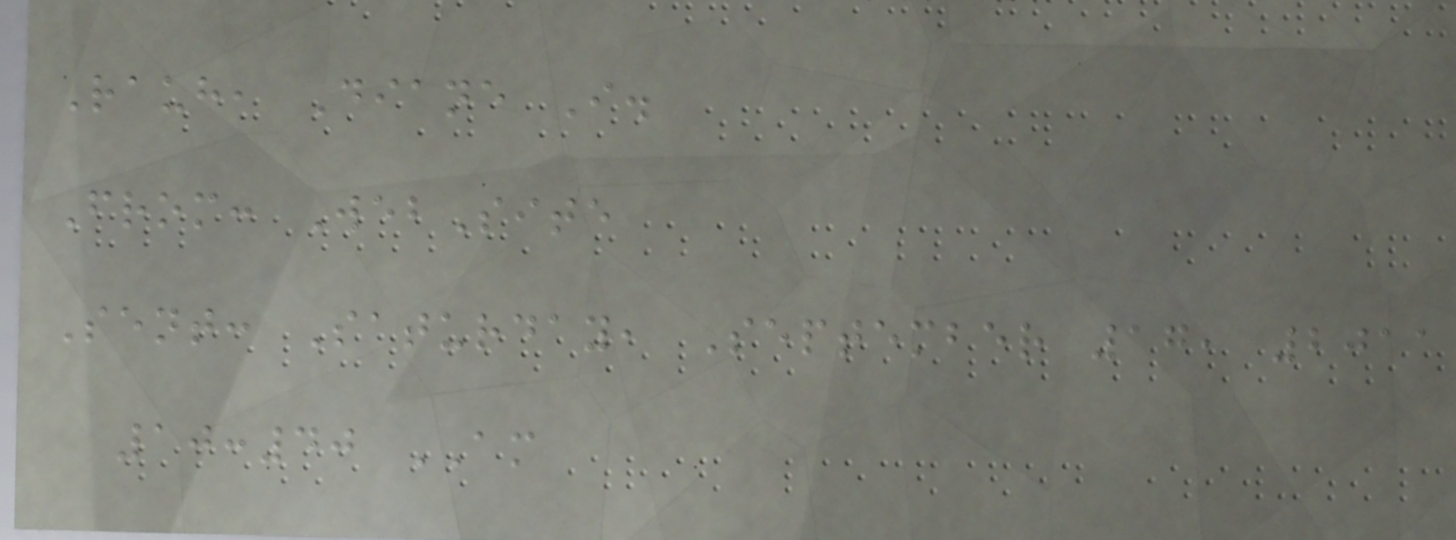Rauh, Diane I.
From: WebSite
Sent: Saturday, September 17, 2011
10:40 AM
